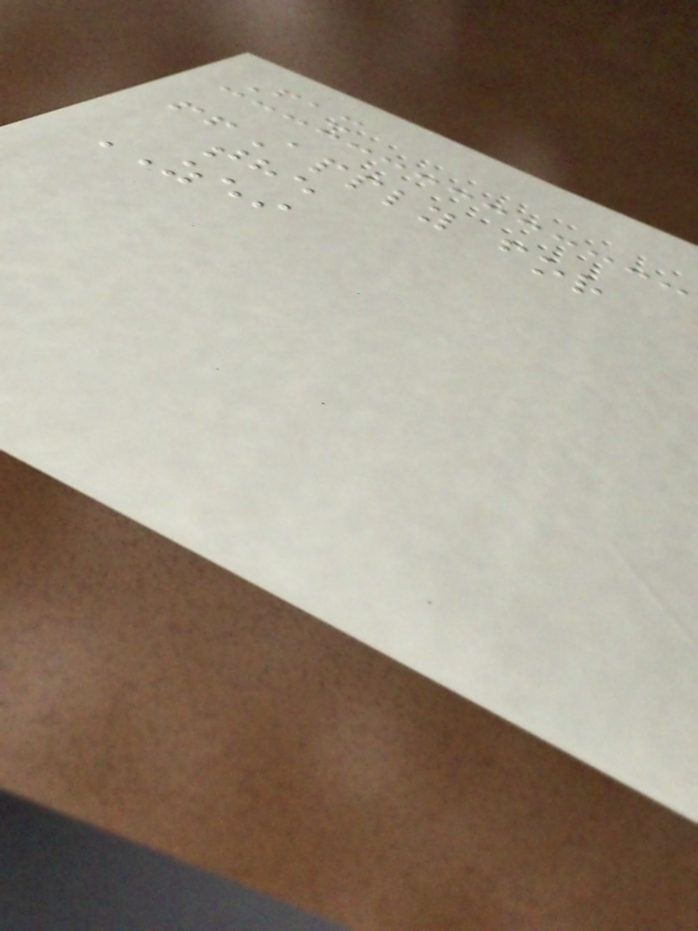Fax
!!Apply for
the
ZEI
